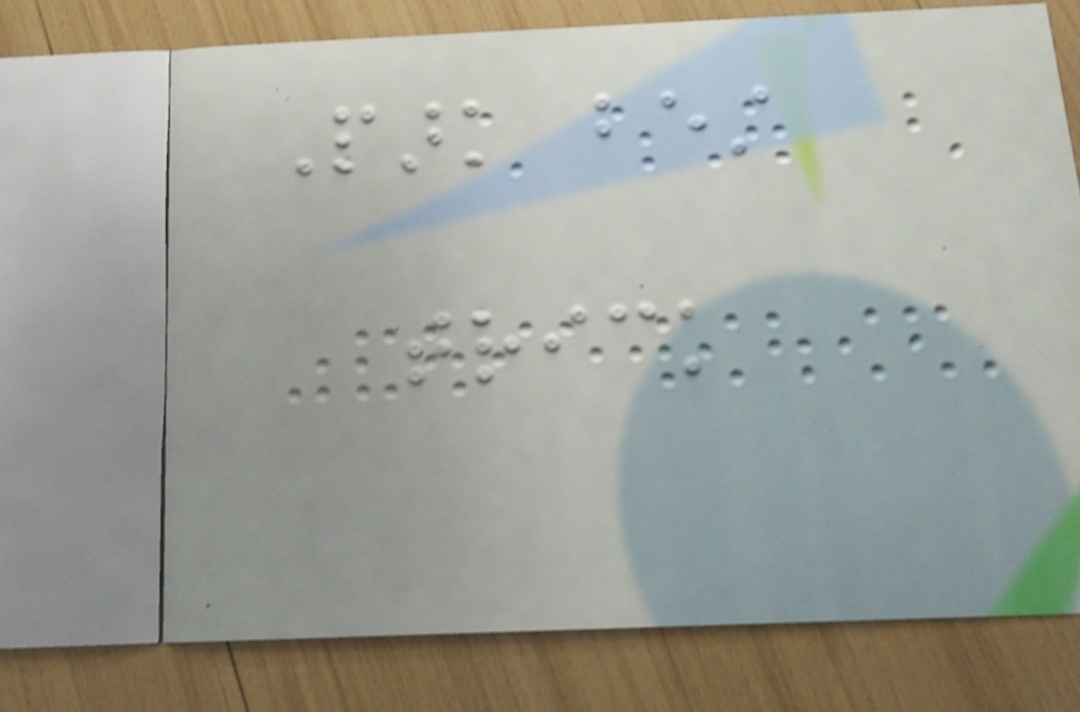Park best
trick
